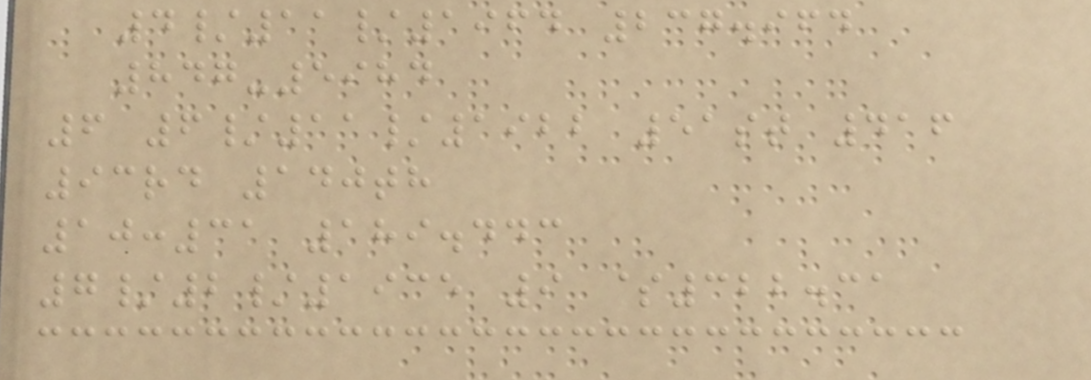4/11/1964 237.964
847-5984
6 6/11/1922 51st 416
93rd 140th
10:31 189.443
7/2/1935 9 $322.31
